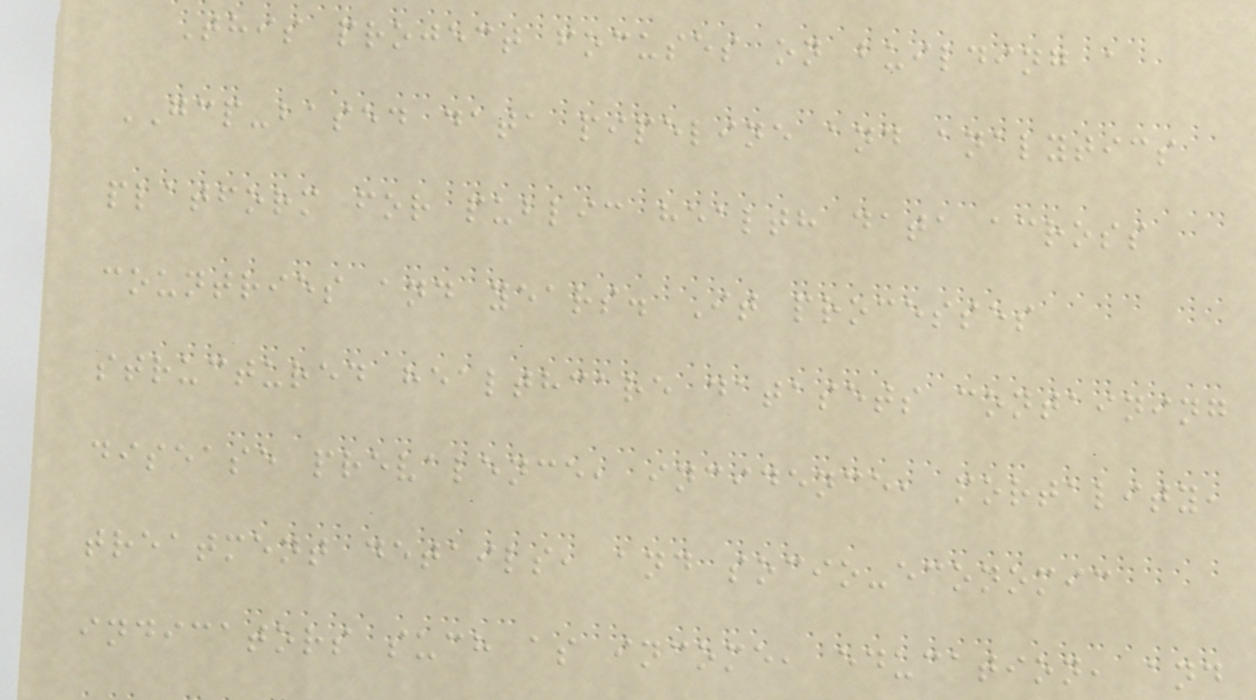This project focuses on building a
GCP-based data pipeline and analytics
platform for public health data across
countries and years. It processes
structured healthcare datasets containing
disease prevalence, incidence, mortality,
treatment details, and socio-economic
indicators such as income, education, and
